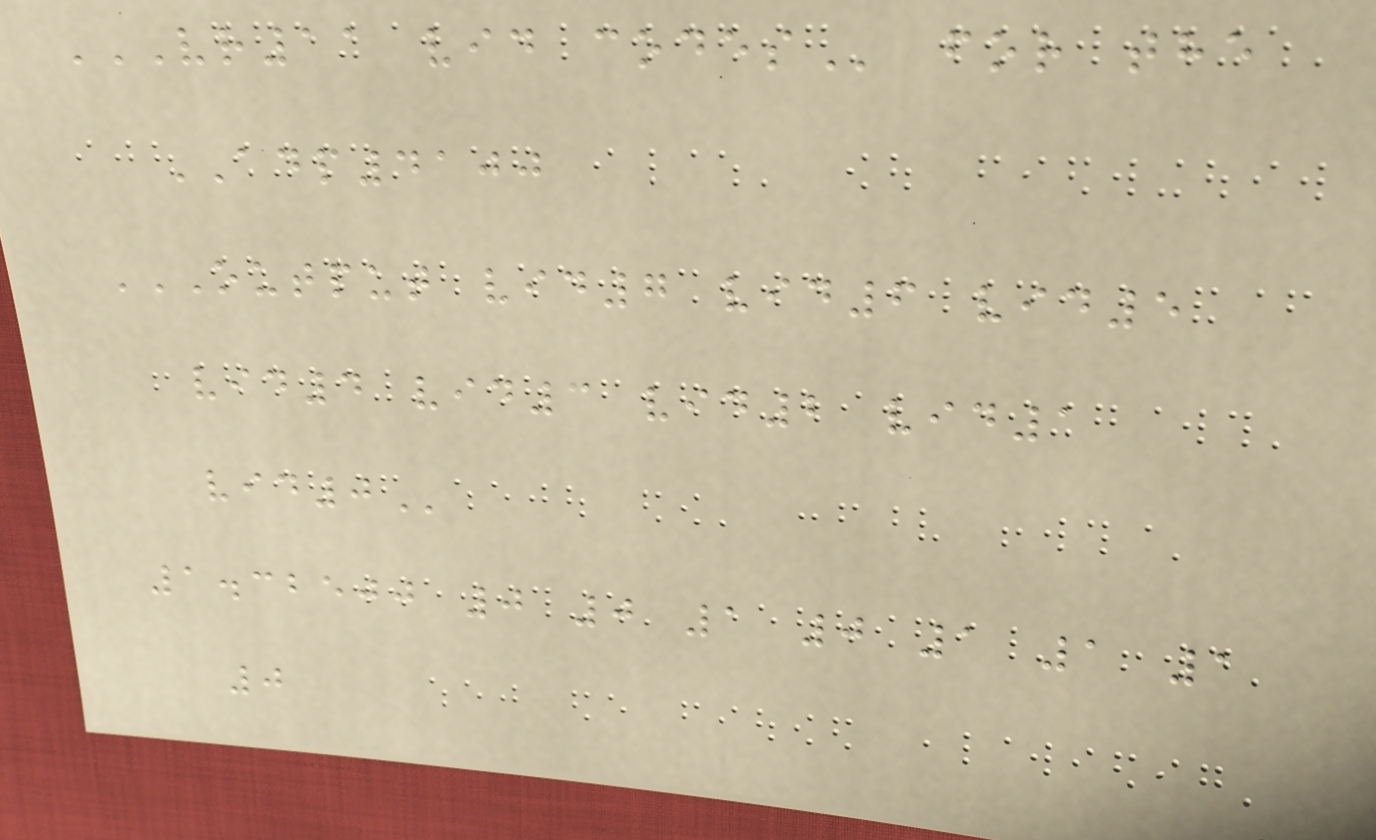VR11 VID CODES for the
ADP4100
OUTPUT VID7 VID6 VID5
VID4 VID3 VID2 VID1
VID0
1.32500 0 0 1 0 1 1 1
0
